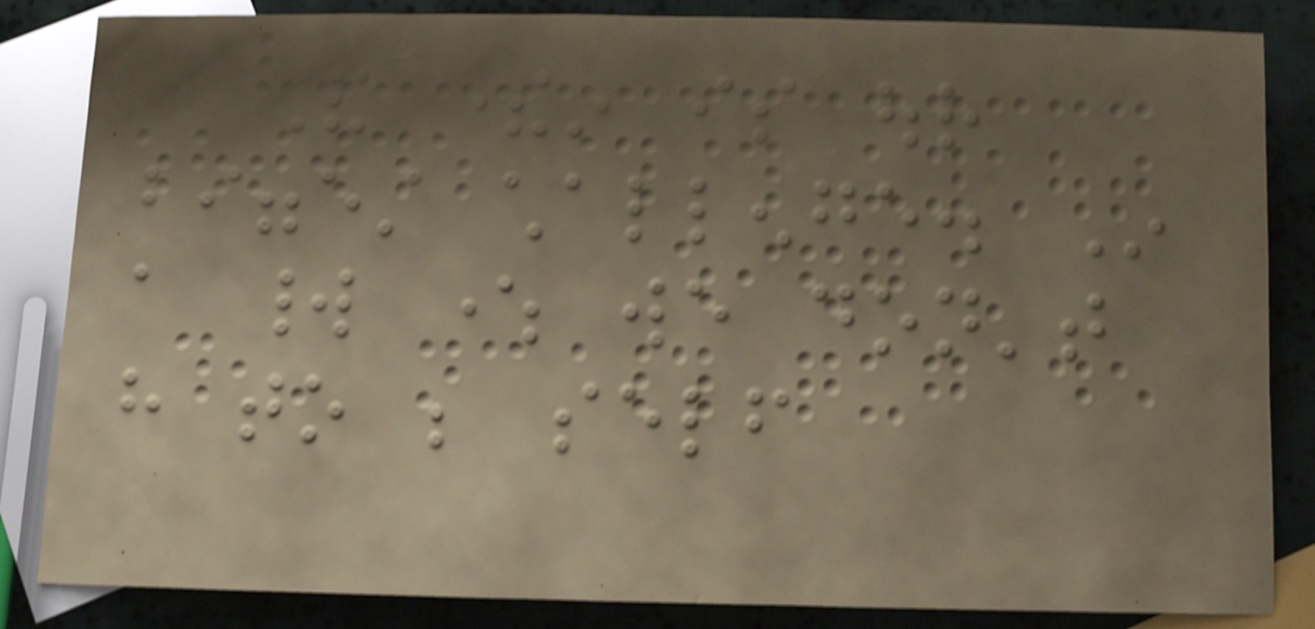And therein is our
biggest challenge. In
a world where we don't
have to be self
